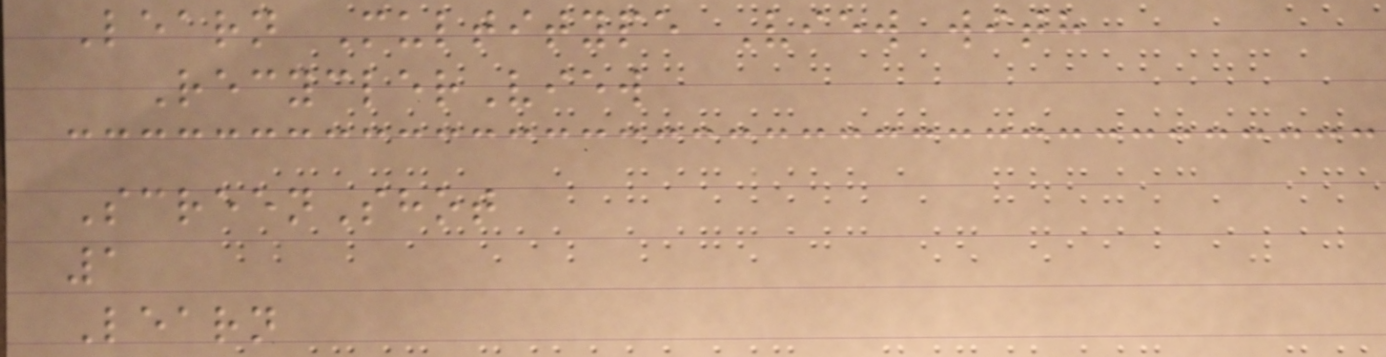Learn Multitype View with
RecyclerView
ScreenShot
1
Learn
